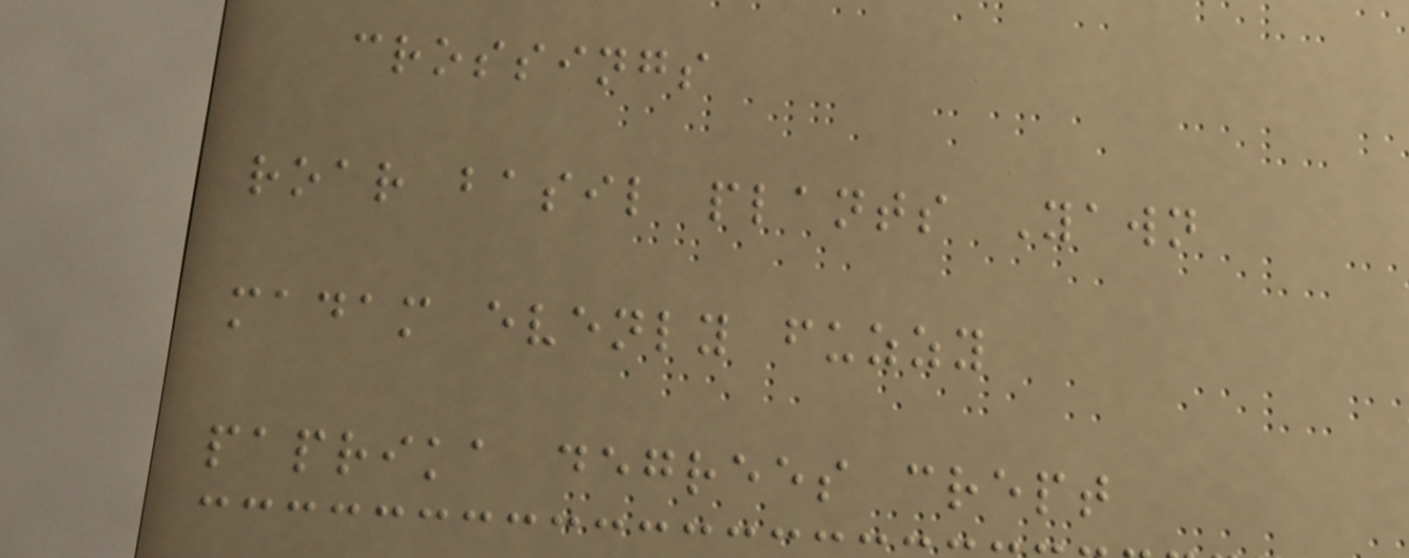crossings
roar basil plants Yawn
madam evenly fuzzy
paprika degrees crept
